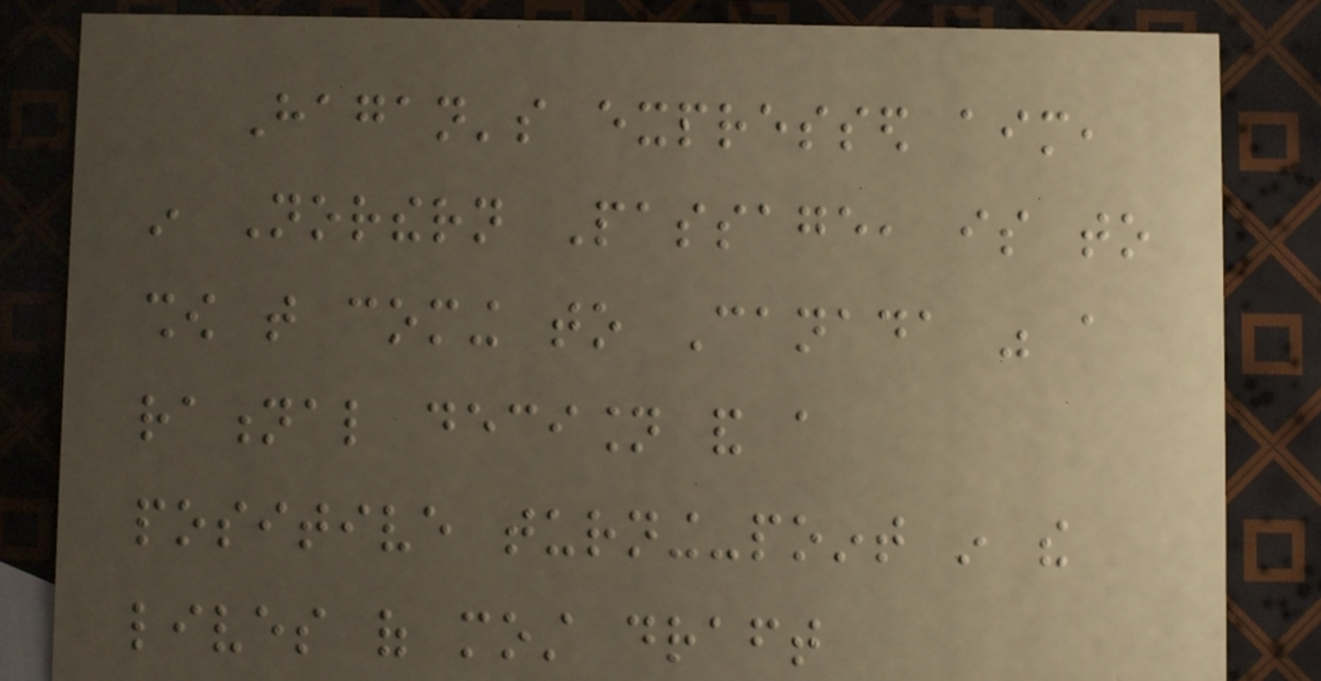Hagan's expressed aim,
in Northern Passage, is to
show that coming to Canada was a
rational decision and a
positive turning-point in the
lives of most draft
